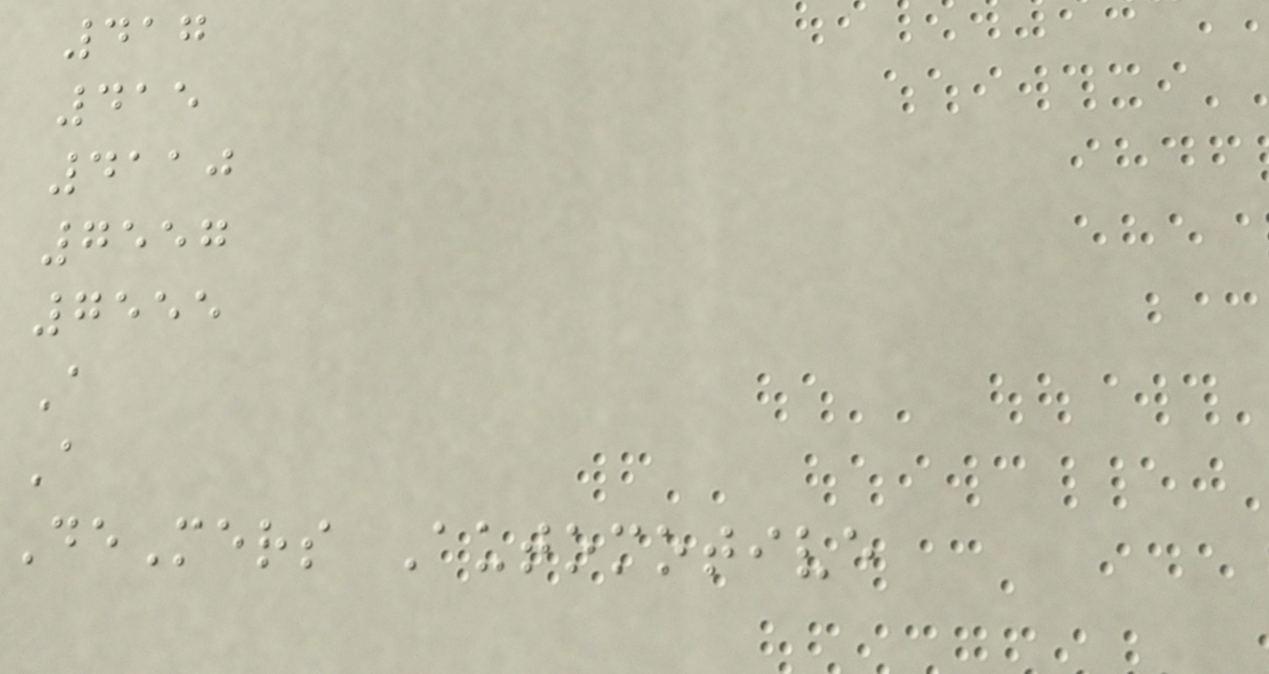417
415
4110
7557
7555
A
A
DeMers Automotive
